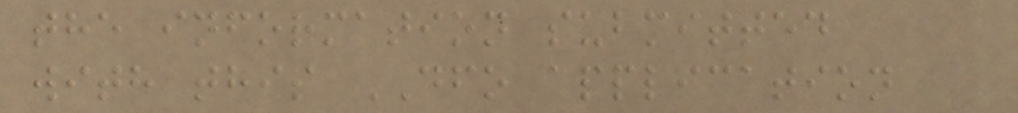the information submitted
with this DFO application
